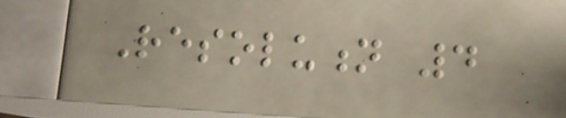Resolution 4
